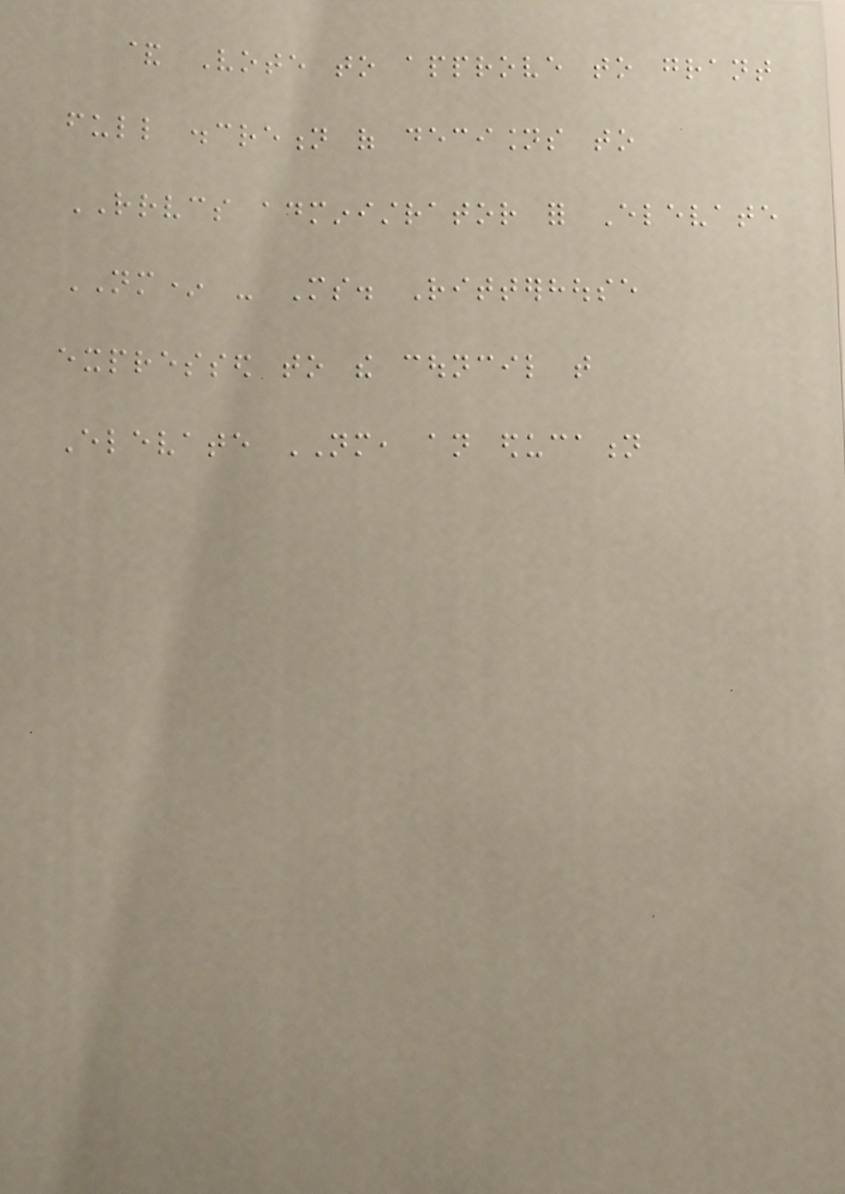& Vote to approve to grant
full discretion of decisions to
RRVCS administrator for Elevate
NM* - Ms. Ritterhouse
expressed to the council that
Elevate NM, an education
